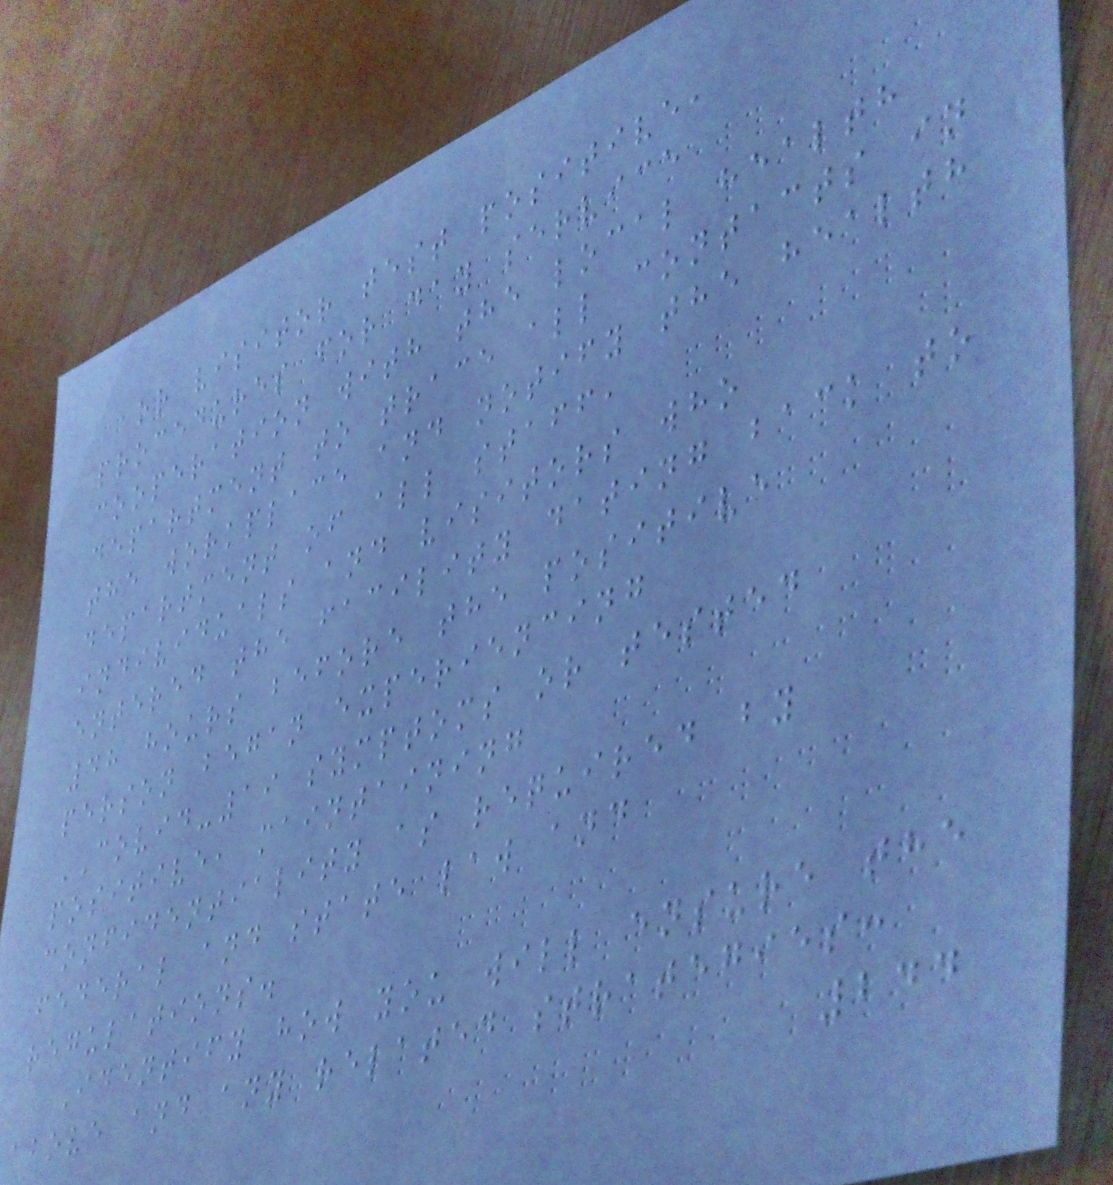or visitor test positive,
procedures for day service
cooperation with the local health
department to trace all contacts in
the workplace and notify the health
department of all staff,
individuals and visitors who
entered the facility dating back to
48 hours before the positive
person began experiencing
COVID-19 symptoms or tested
positive, maintaining
confidentiality as required by
federal and state law and
regulations.
Identify how you will ensure the
above and any related strategies:
244
